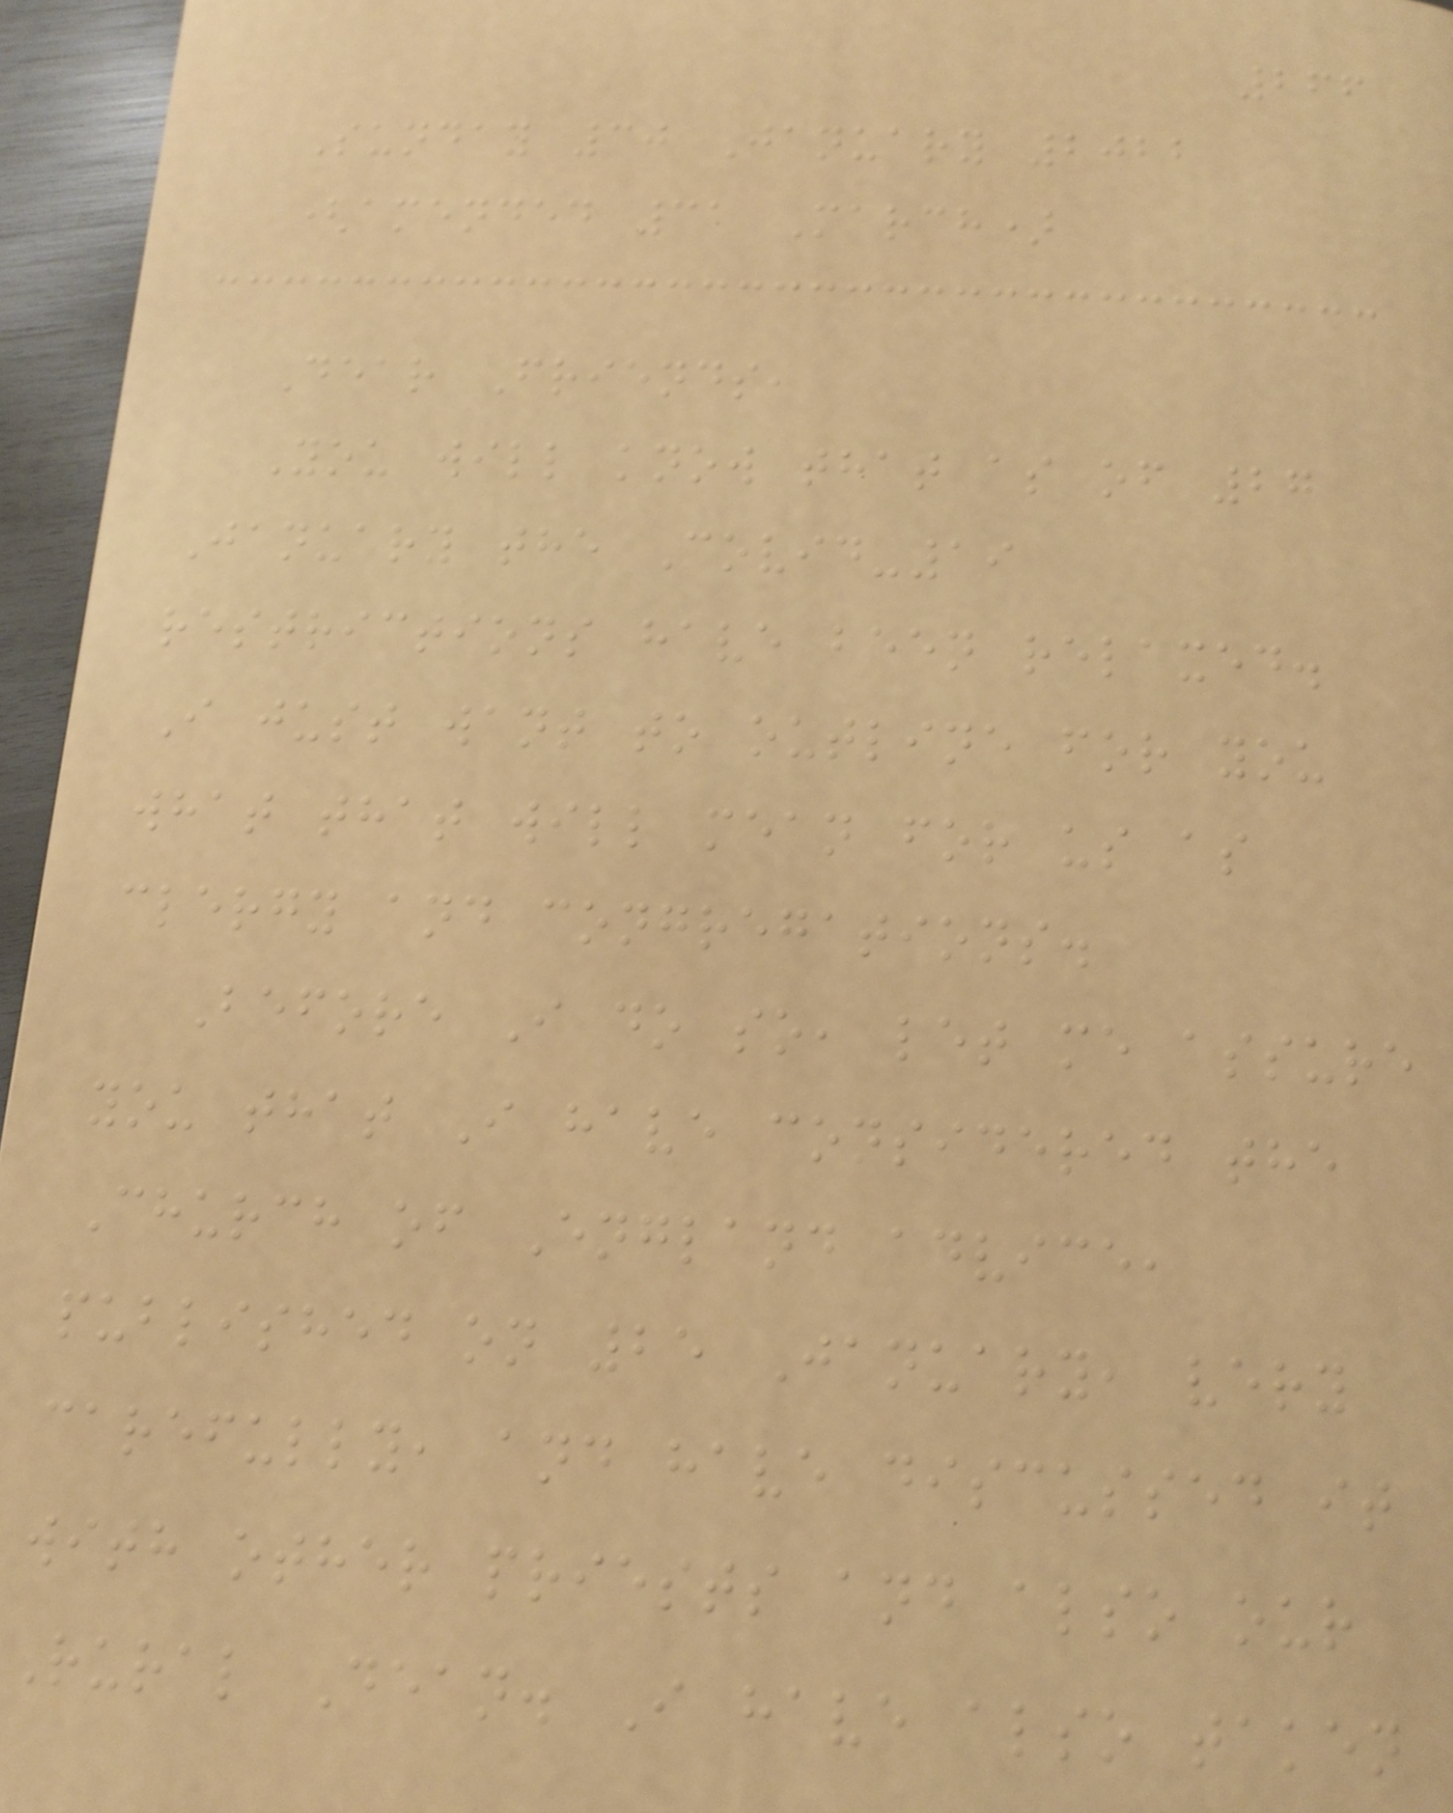266
Sunday 30 January 2022
(amended 31 March)
Dear Friends,
You will know that as of 27
January the Covid-19
restrictions have been relaxed.
I just want to outline for you
what that will mean for us as
clergy and congregations.
Before I do so, let me assure
you that I have considered the
Church of England advice,
published on 25 January, very
carefully, and have discussed it
with other priests and also our
Rural Dean. I have also taken
